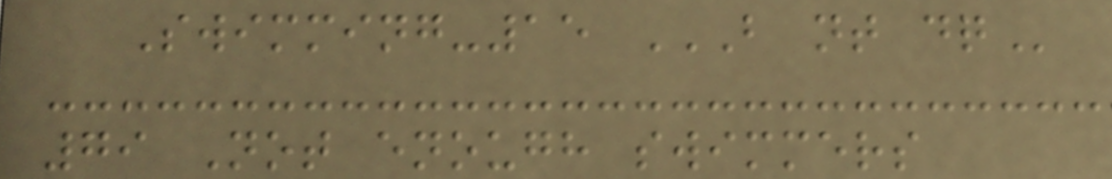Swimming-15 B NT DQ
79 Not enough swimmers
